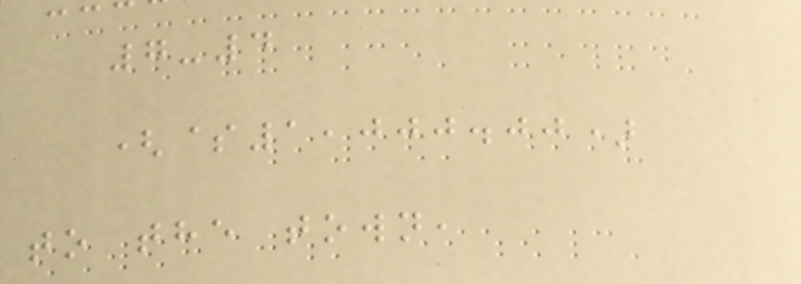7-4
($1,000.00)
to the town,
